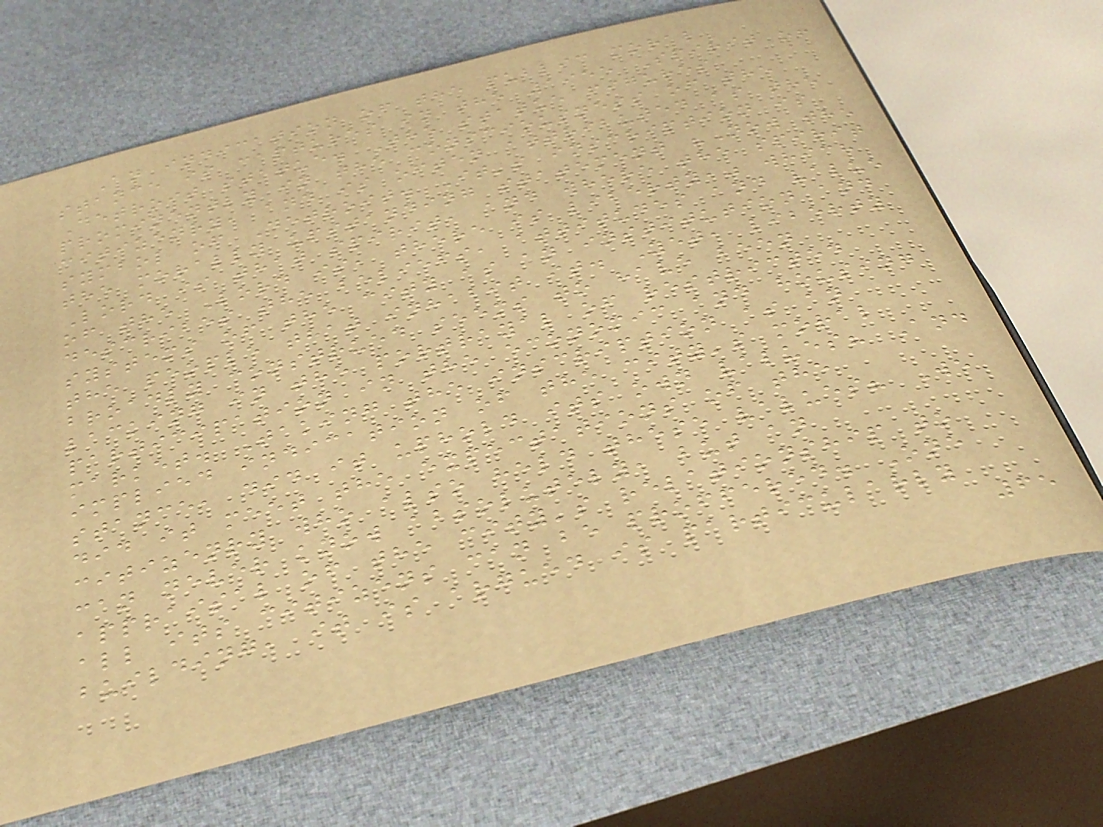An indication of the public moral
stance is captures in the 1955 Spirit of
Detroit statue. The statue figures
prominently in the consciousness of the
citizenry, and is often attributed as the
symbol of Detroit. It's inscription is
the morally upstanding statement "Now the
Lord is that spirit, and where the spirit
of the Lord is, there is liberty," which
describes the beliefs, attitudes and value
systems of the city as an institution and
the people that inhabit it. Yet, liberty
broadly construed seems to have been
lacking in the portrayal of restricted
participation in the economic and housing
market. Taking the inscription as an
implied indication of the city's moral
stance, did it uphold its own values? And
did it meet the expectations of the
citizenry who also held these values? We
can never know absolutely, but an
appraisal of the city's relationship to
all its citizens can be proffered. One
building, it is argued is particularly
65
